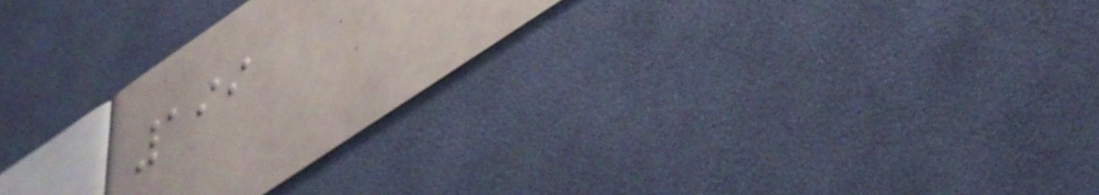199
